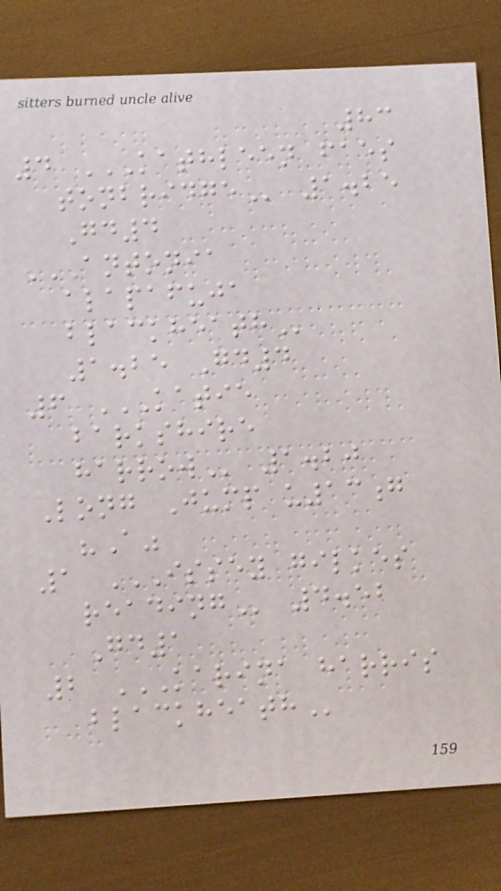83
4 KATHLEEN FAES
TONBRIDGE 1.25
Gd4
ANTONIA
ALAPAFUJA
BLACKHEATH
1.25 Gd4
6 KATIE
BARKSHIRE
HARROW 1.20
Long Jump u13g
"A"
1 ISSEY GILKES
READING 4.52
Gd1
2 KARINA HARRIS
BLACKHEATH
